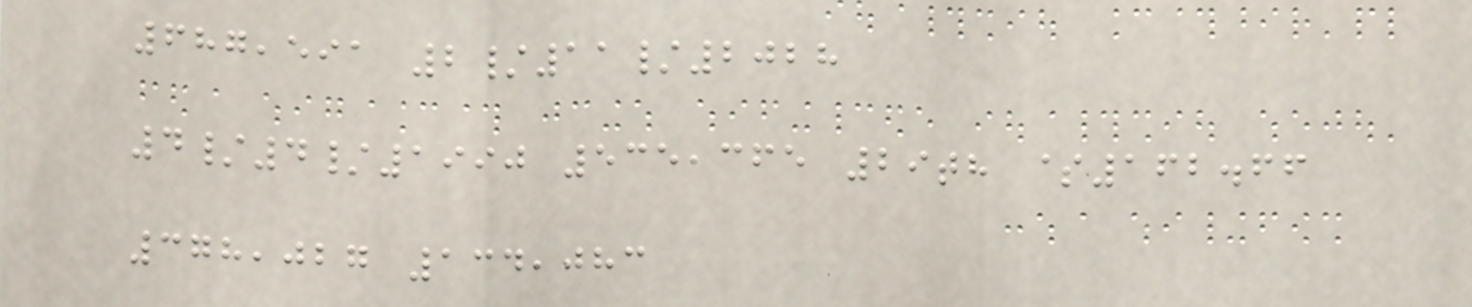687,591 2/11/2028
4/4/1990 535,365 29th $162.66
378,027 134,083
